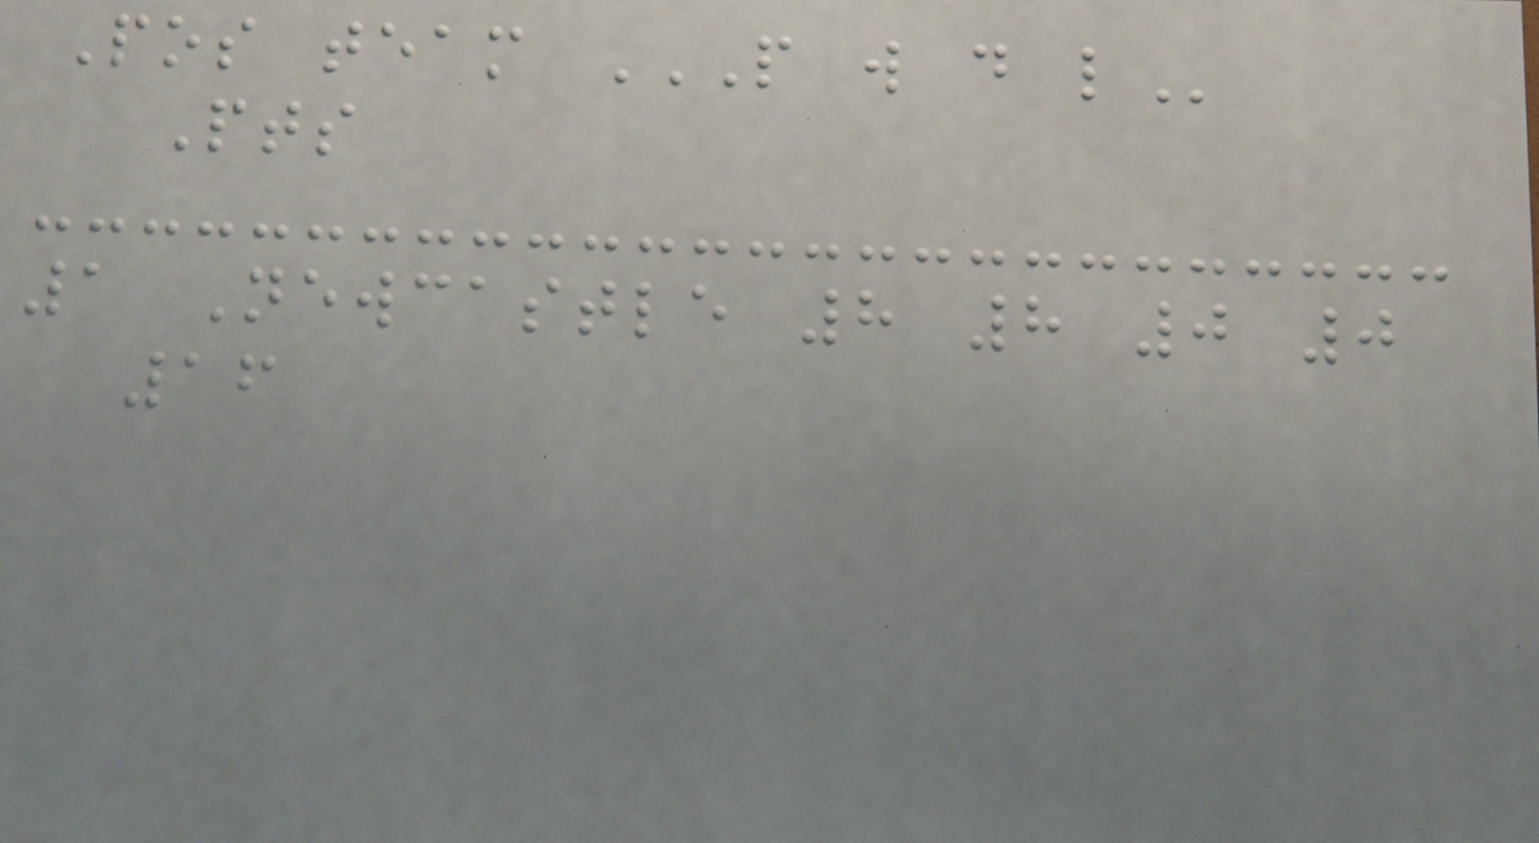Pos team P W D L
Pts
1 Newcastle 8 8 0 0
16
